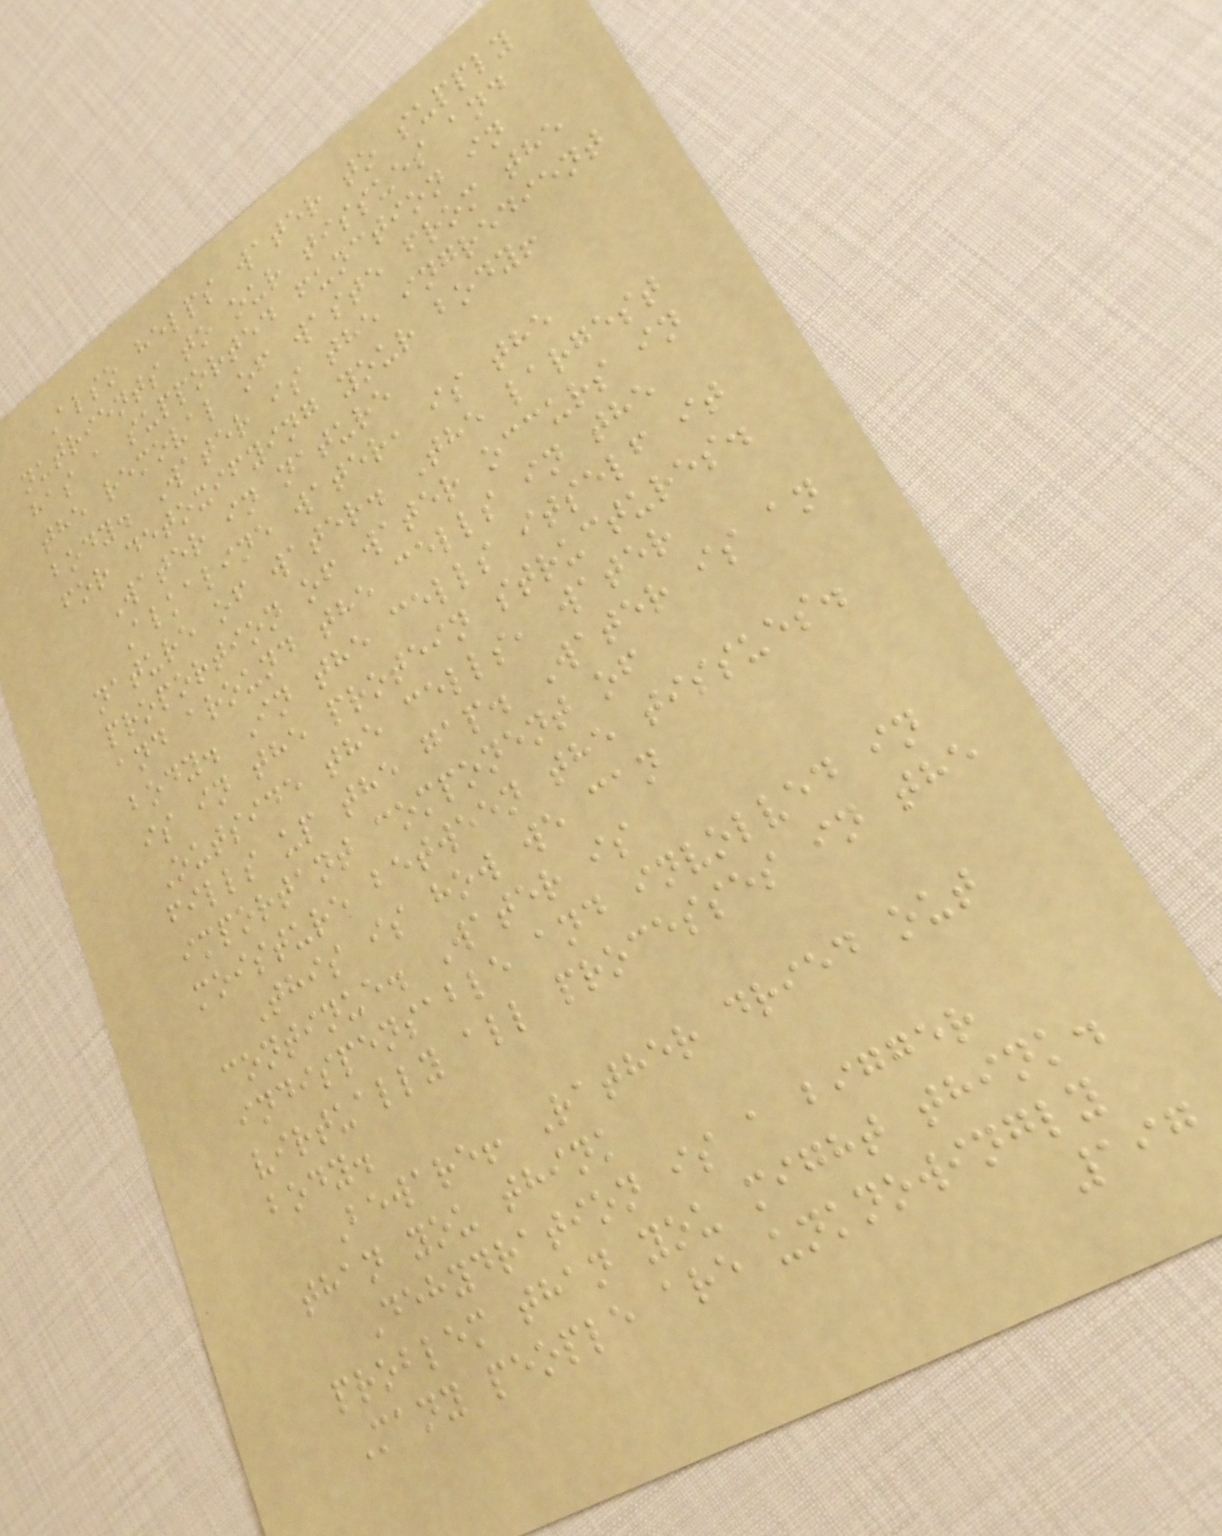Also helps water to supply
nutrients to our tissues and
has a supported function in
the removal of waste from the
body. Water is the ingredient
for detoxifying your body!
Water in nature
Alkaline water, is the
nature of water. The largest
proportion of water occurs in
and around the cells in the
body. In the cells itself it
is in the protein structures.
Outside the cells, water
fills up the gap. Water is an
important component of
moisture between the tissues.
This is how we can
continue. Water is
indispensable and involved in
virtually all processes in the
body.
Beware! Rather dried out
than you think
Dehydration is a bigger
problem than you might think.
Many people are unknowingly
197
